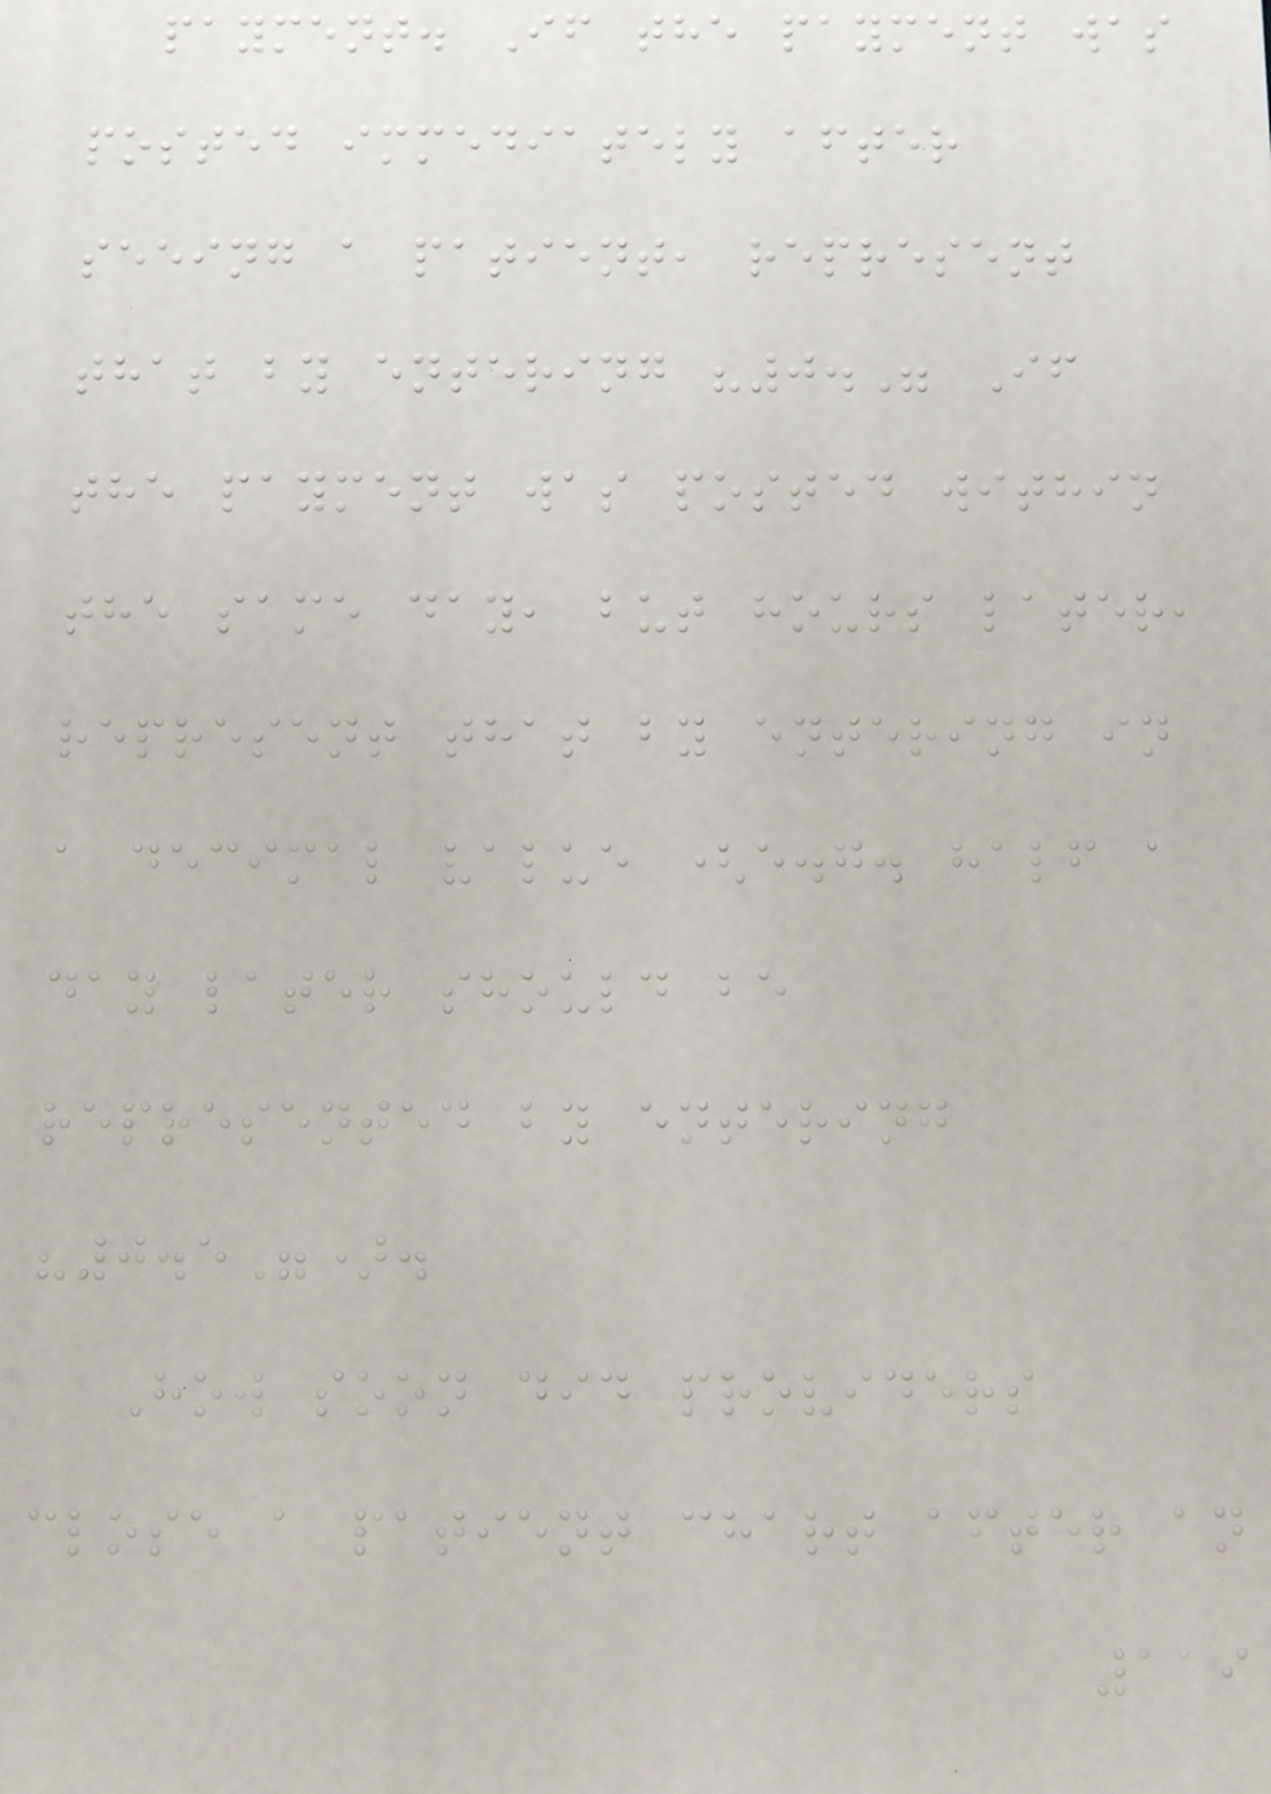payment. If the payment was
posted immediately after
seeing a patient, represent
that by entering "0." If
the payment was posted within
the same day, but hours later,
represent that by entering in
a decimal value (e.g. half a
day later should be
represented by entering
"0.5").
How soon did providers
close a patient chart after an
119
